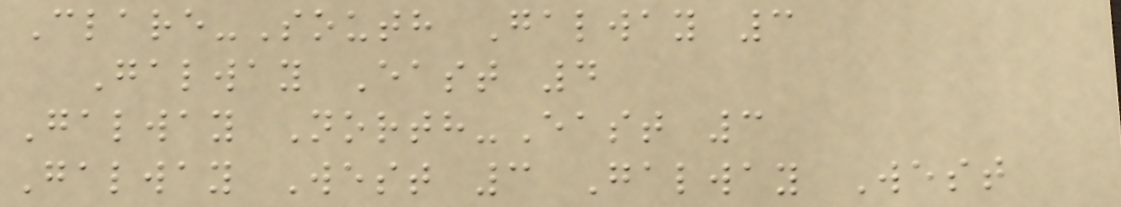Clare-South Galway 3
Galway East 4
Galway North-East 3
Galway West 3 Galway West
